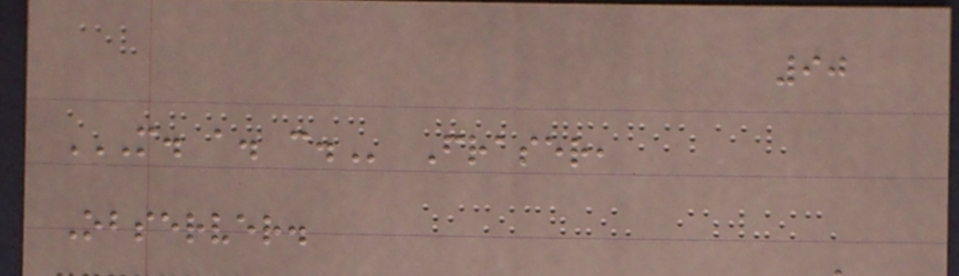90
M. A. C. Fraser,
Observer.
